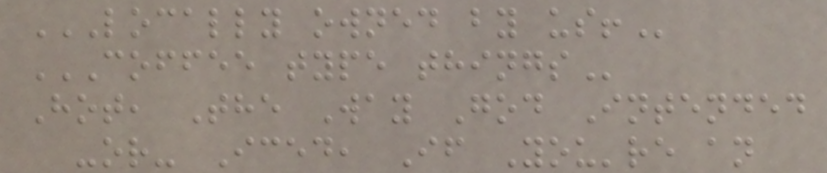LOCALLY OWNED BY US!
COFFEE TYPE THINGS
Hot, The Way God Intended
-or- Iced, If You're an
